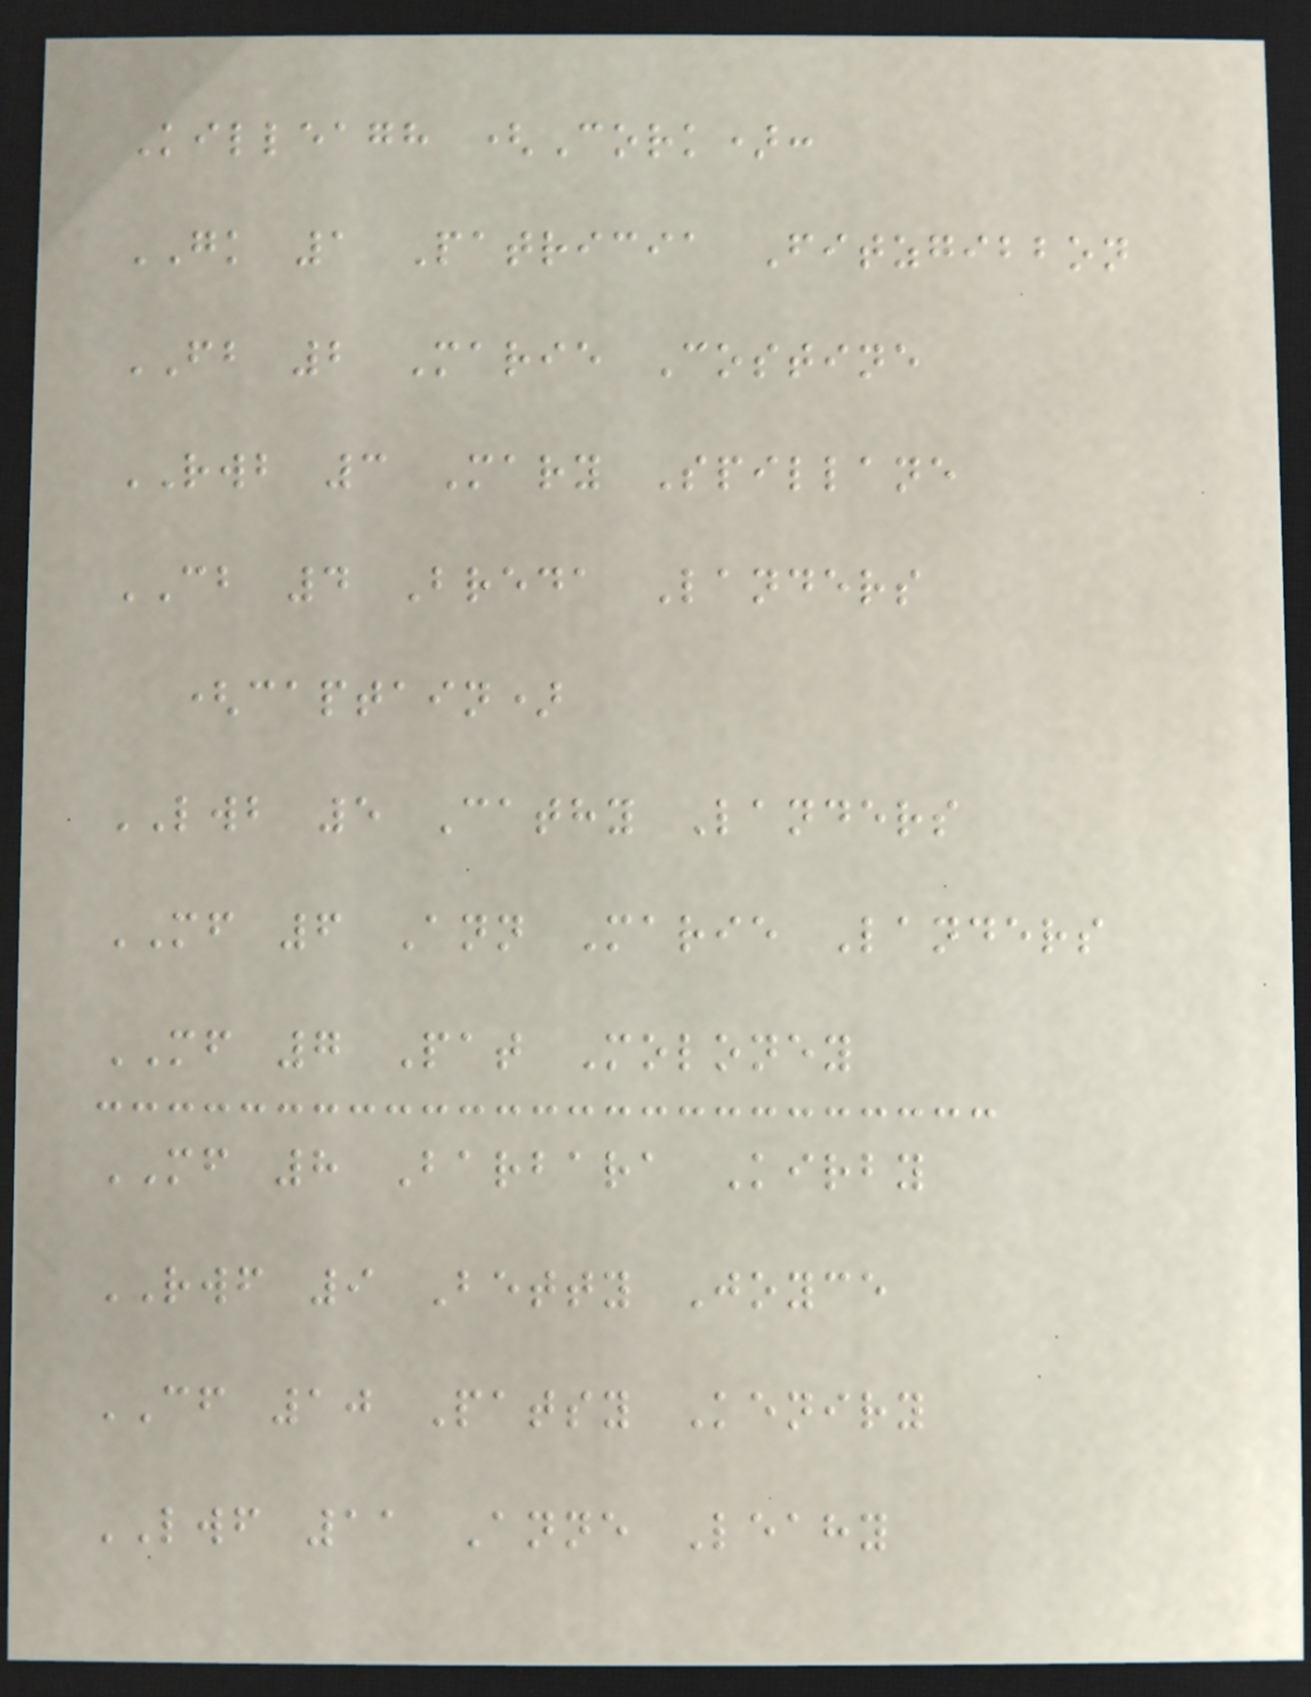Killeagh (Cork):
GK 1 Patricia Fitzgibbon
FB 2 Marie Costine
RWB 3 Mary Spillane
CB 4 Breda Landers
(captain)
LWB 5 Cathy Landers
MF 6 Ann Marie Landers
MF 7 Pat Moloney
MF 8 Barbara Kirby
RWF 9 Betty Joyce
CF 10 Patsy Keniry
LWF 11 Anne Leahy
